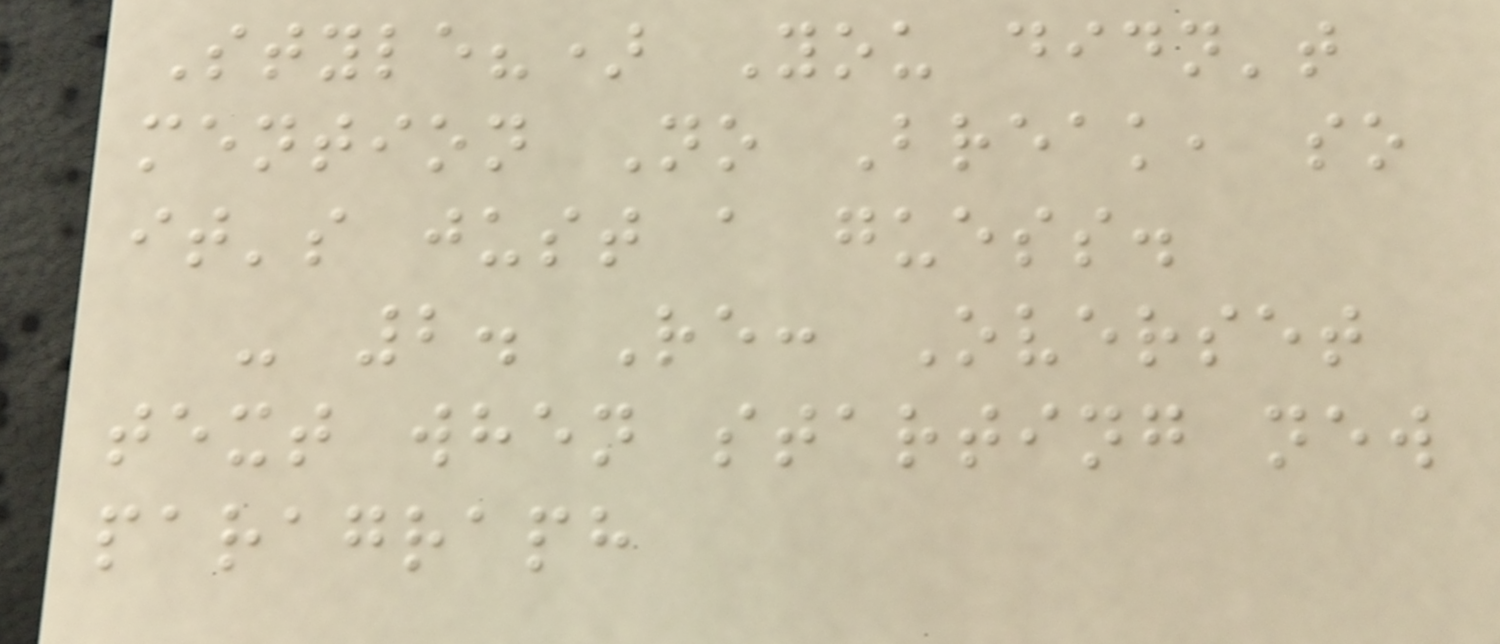Style?) You didn't
mention No Break, so
it's just a guess.
- 2. Re: Overset
text when starting new
paragraph
